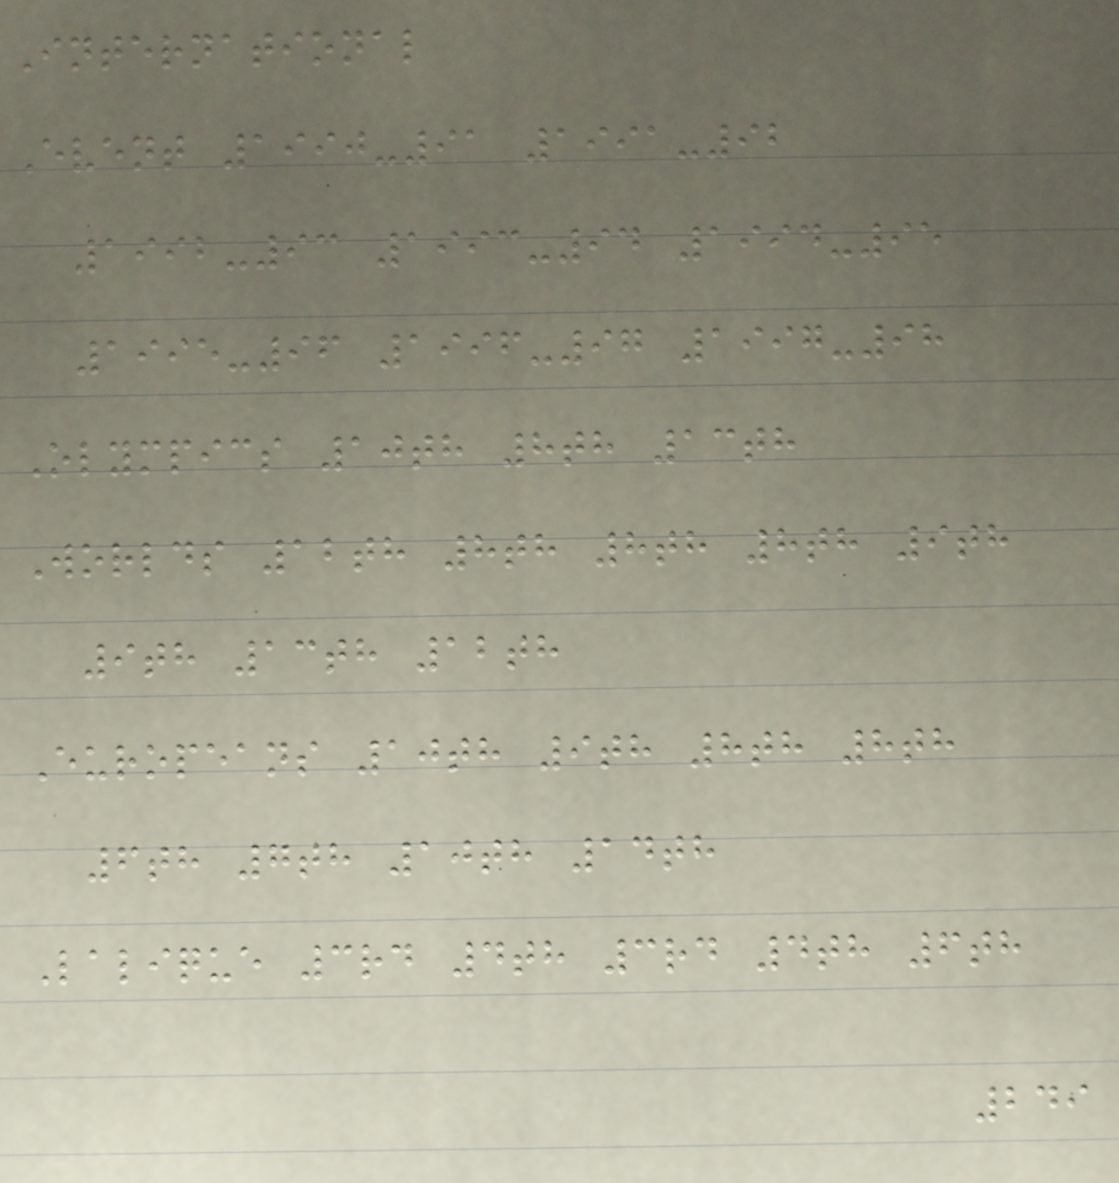International
Event 1990-91 1991-92
1992-93 1993-94 1994-95
1995-96 1996-97 1997-98
Olympics 10th 8th 13th
Worlds 12th 8th 8th 8th 9th
9th 13th 12th
Europeans 10th 9th 8th 8th
6th 7th 10th 14th
Lalique 3rd 4th 3rd 4th 6th
249
